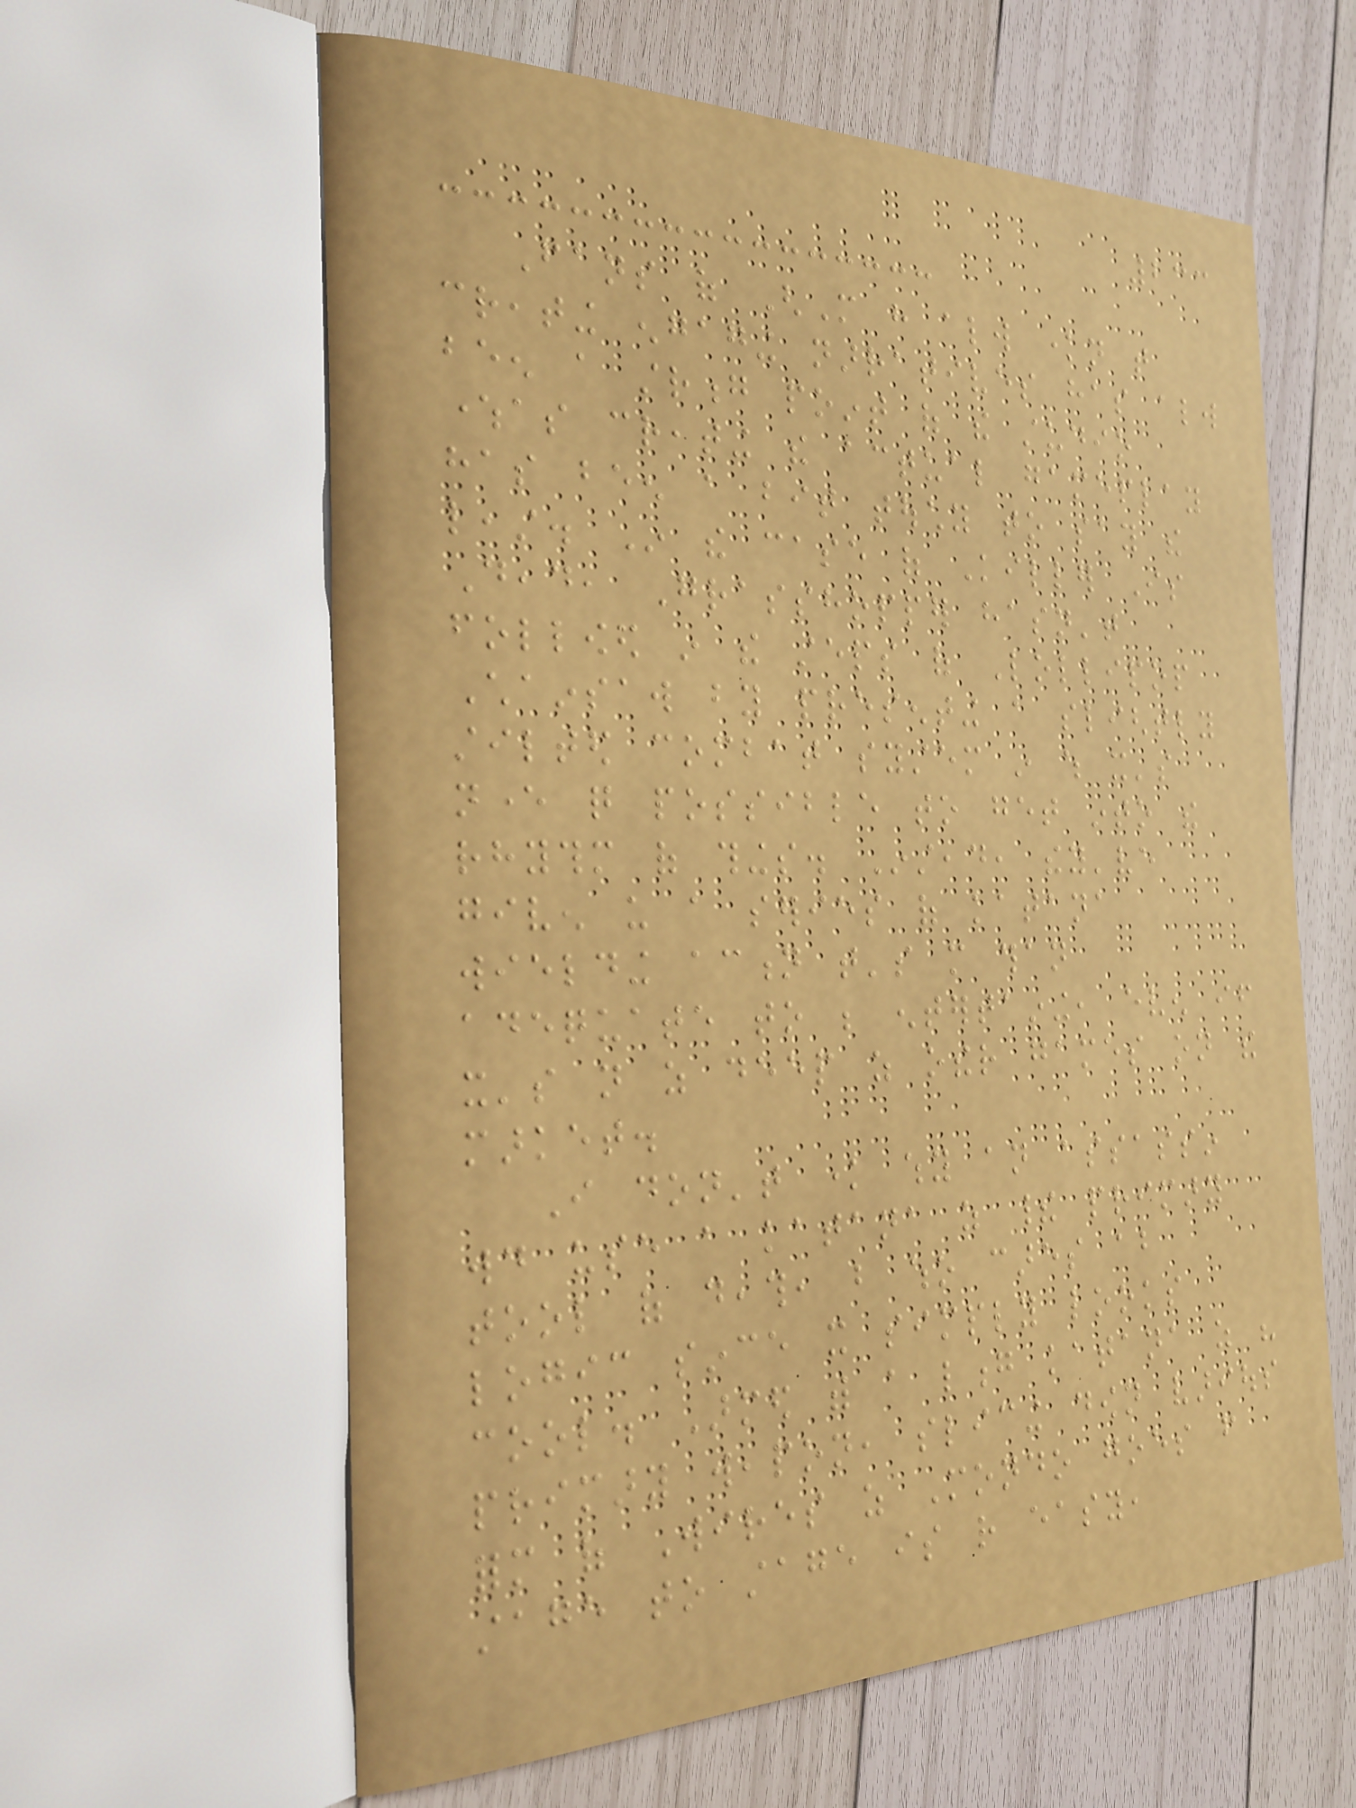233
Fans of GhM have always known that
creating engaging narratives has always
been a strong point of the studio
whereas creating the actual gameplay
has been a bit touchy to say the
least. In the case of Killer Is
Dead, Grasshopper hasn't
followed in the steps of Lollipop
Chainsaw by presenting a slightly
stilted combat system in which it's
never quite possible to get into the
rhythm of things. Instead, they've
given us a series of katana
wielding action that's more than
adequate to be entertaining, even if
it's not as deep as other games on the
market.
I don't know why an assassin
would use a katana as their primary
tool of death, but who cares about
logic since it simply looks
cool. Armed with a long katana as his
primary weapon, slicing down various
form of Wires as Mondo goes from
stage to stage is rather easy,
